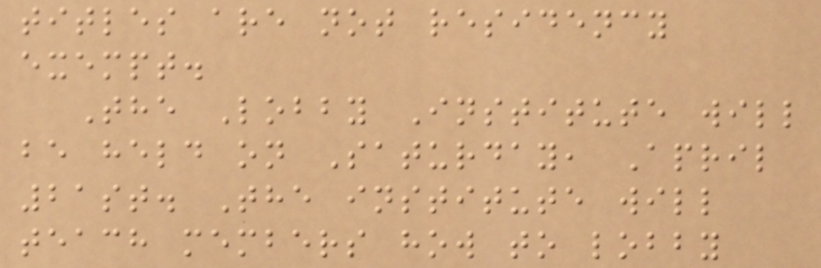titles are not residency
exempt.
The Lobby Institute will
be held on Saturday, April
21st. The institute will
teach members how to lobby
